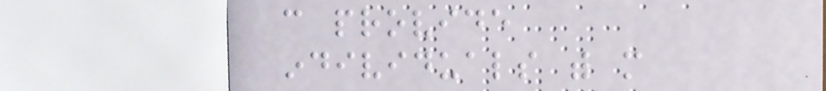can provide
individuals with more
